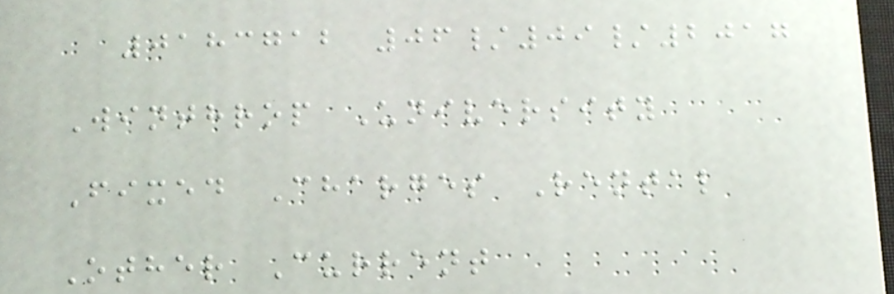0183712 06/09/2017
Winthrop University
Fixed Charges Rental
Other Current
